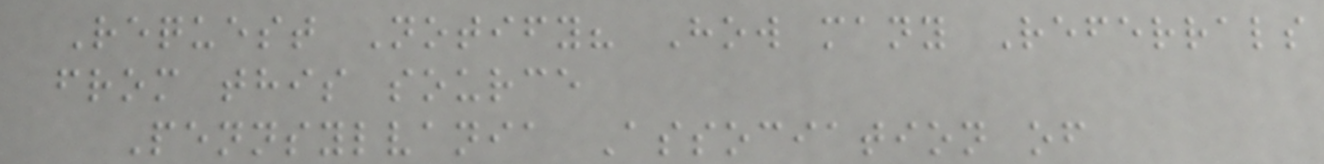Request Notify? How many Referrals
from this source
Pennsylvania Association of
